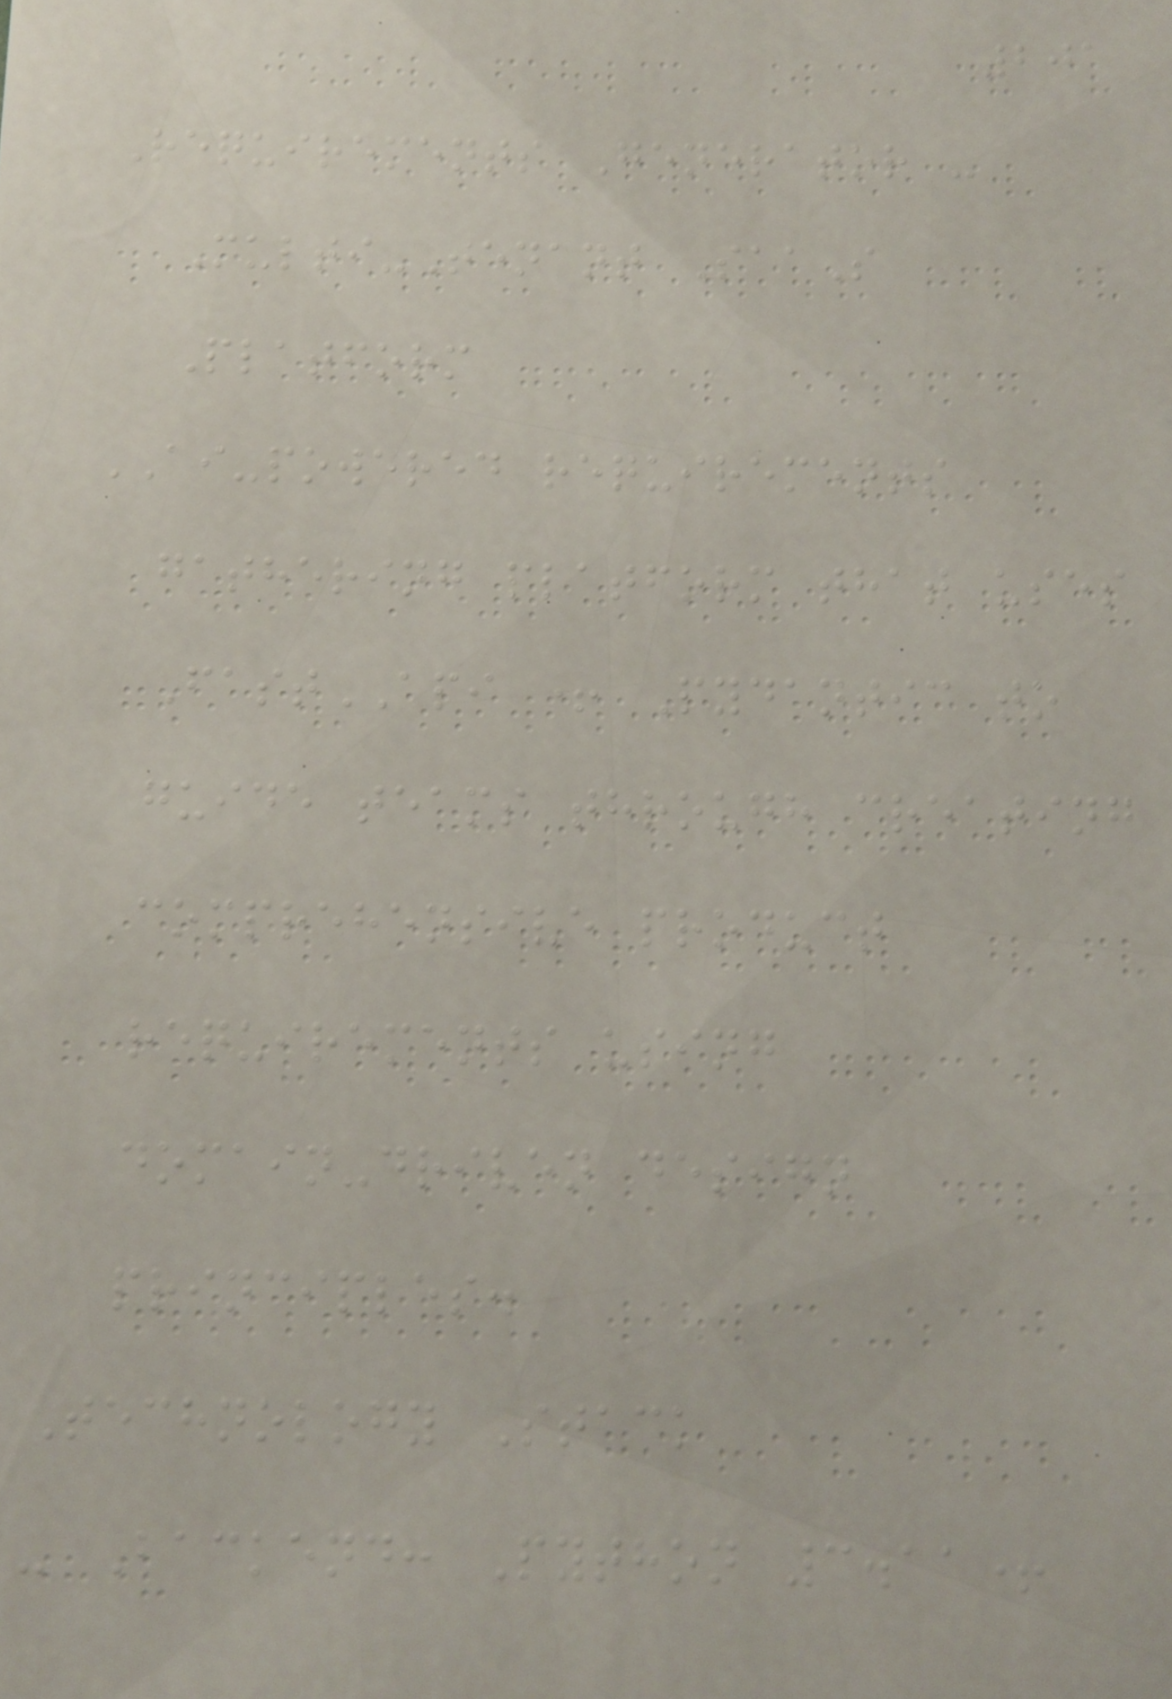201
Requirements Generator -
Multi-Tenant SaaS
Platform
AI-powered requirements
gathering platform that uses
FastAPI + Pydantic to
guide teams through creating
comprehensive product
requirements using
domain-driven design
principles.
Technology Stack
- Backend: Python 3.11+
